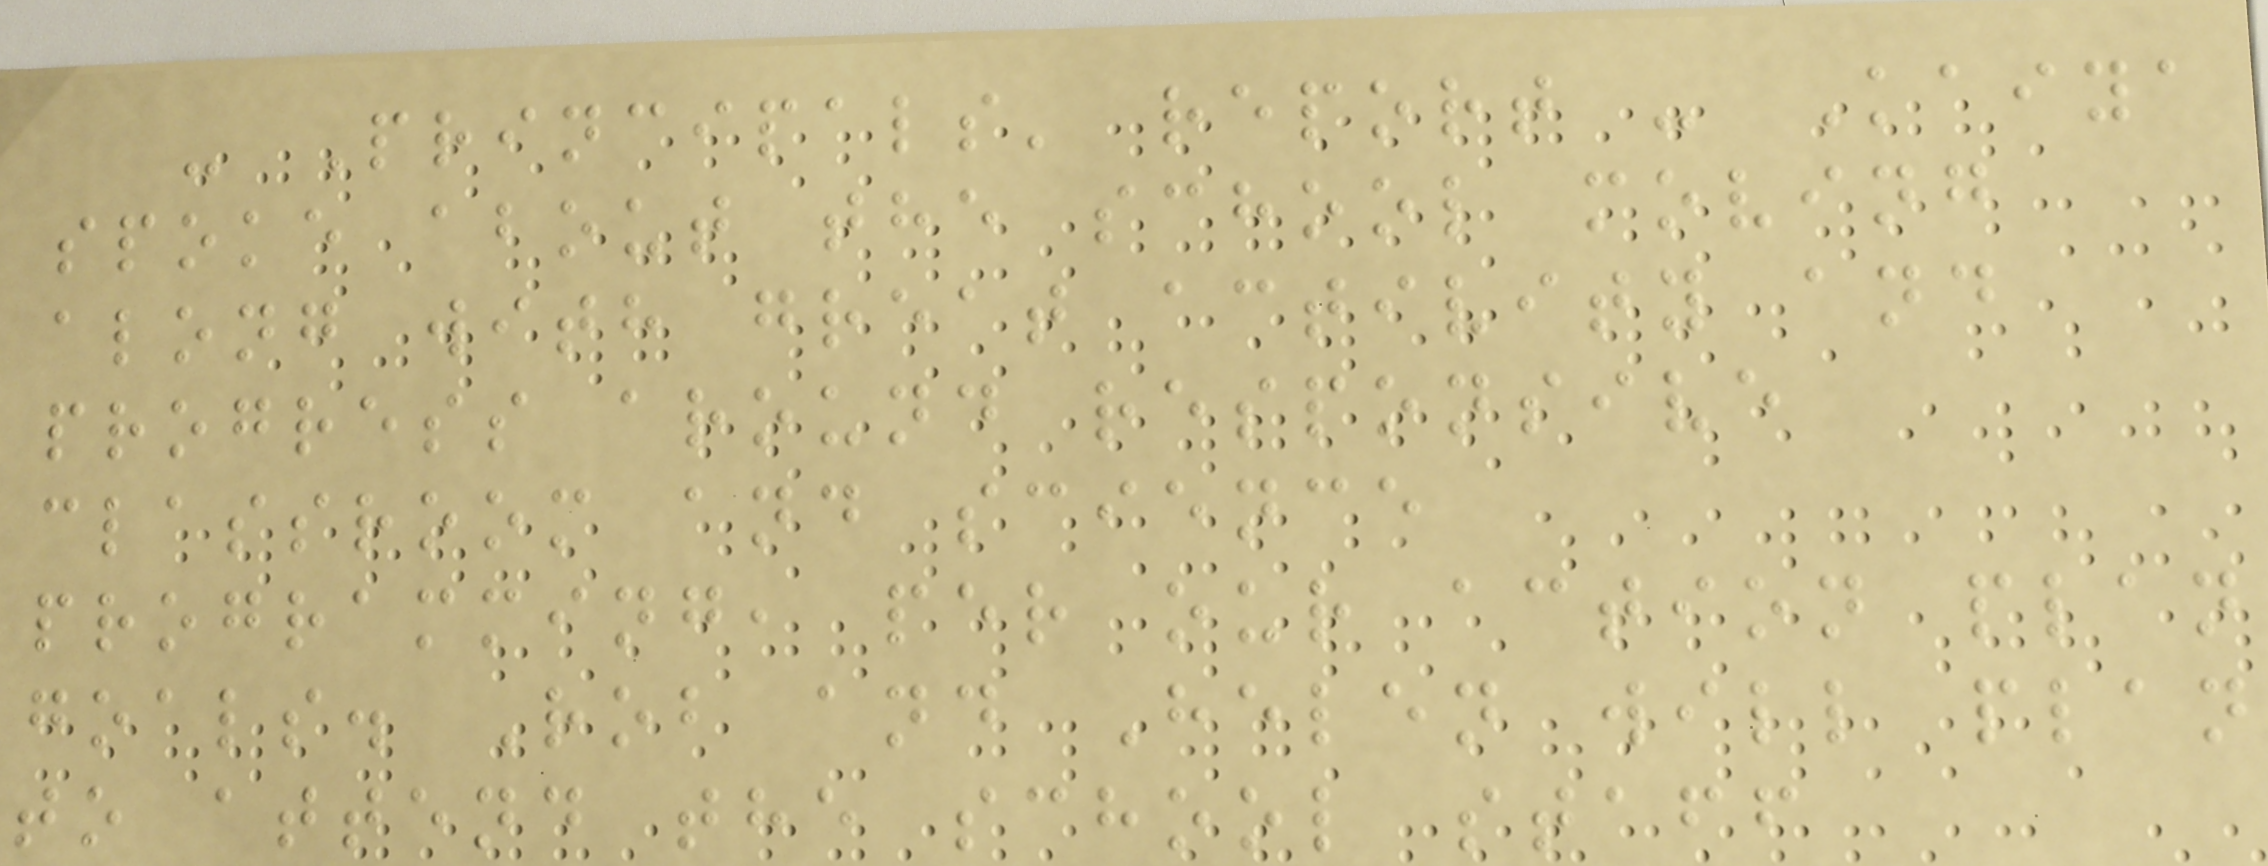- Principals' report - Kaiya
spoke about the school moving
along with great activity and
progress around responsive
classroom and science
programming, per our action plan
goals. Rob and Helen will plan
to attend the school staff
